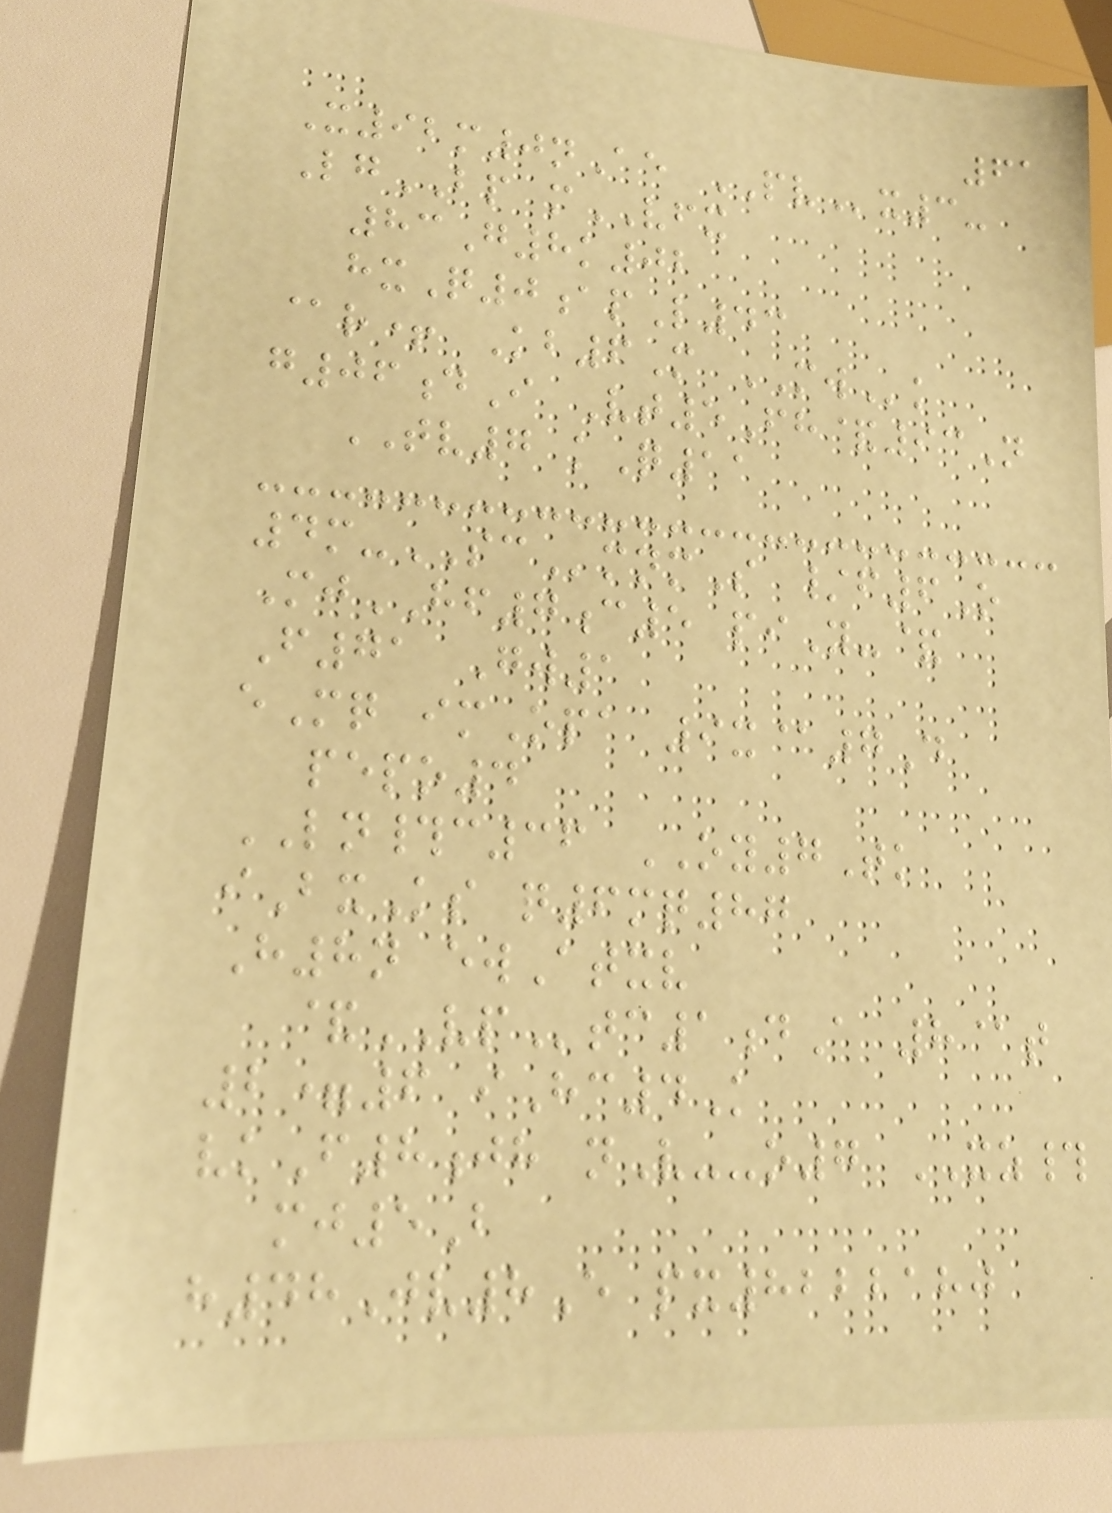61
X92m0nAe PVx3-
LgBP mVFX
83G8k02
hxQ0apL43
@r+ Kb6M MWk
g06dI Vt5Fh&93N
TV7 kQ11
4m-SCmnmS /f6O
MjHF7c5 piY-&
F71 Gw1
eMq imOpa 9x@7D
pepo4
LN#c36 OY7Tk
iBxKs q6mq87
H8n ewAtxv
&VPtc1dA 8@t
2=6 iHc4K
vkF8jh nV--o7 XZ#
mj5B
h48Jv8E px8222180
